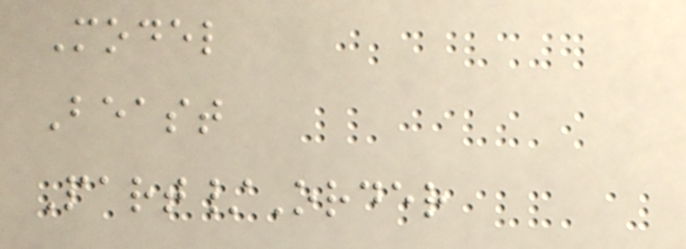Model
Beast
Part/Order
